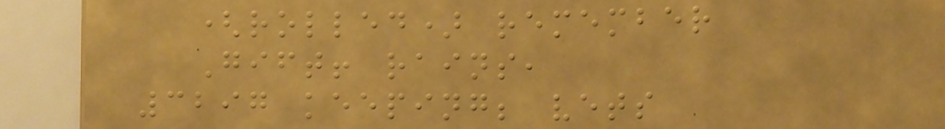(rolled) remember
Gift! rains,
3297 keeping; vets
